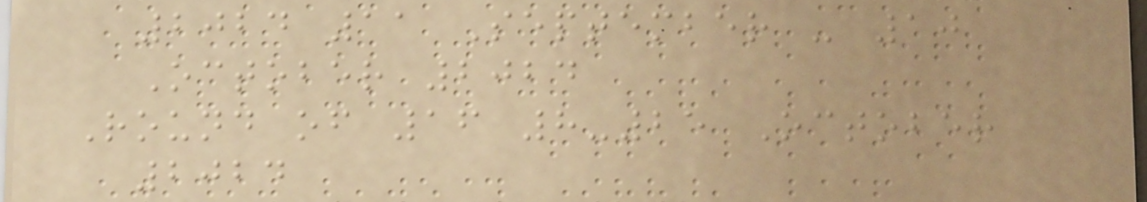2024 11 September - 10
October 2024
Round of 16 8-25 October
2024
